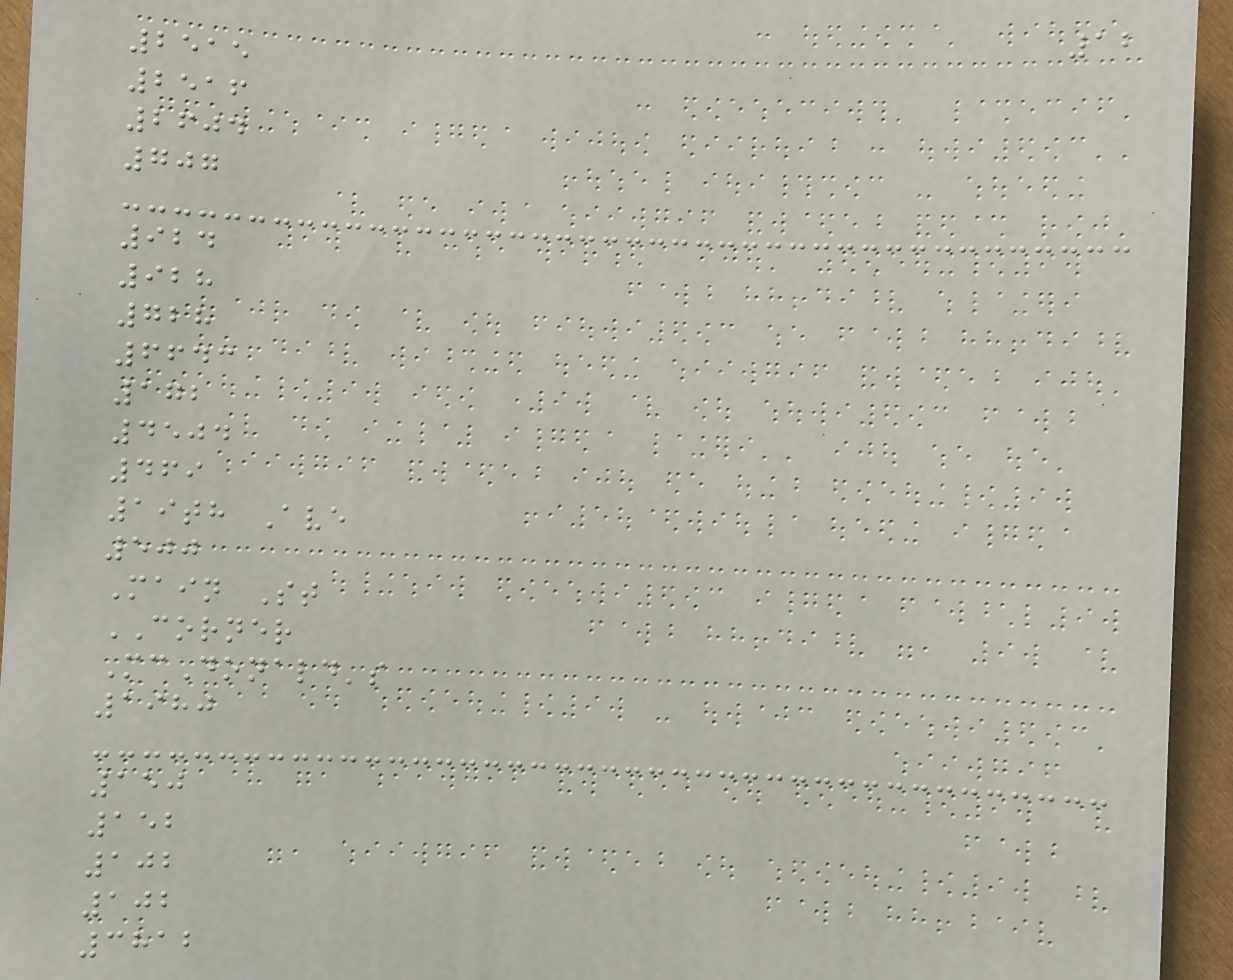12
2515
2516
2604
707
924
928
728
6643
172
4504
469
19th Ave
500
Main St
CORNER
McDonald's
1980
150
152
102
102
3812
